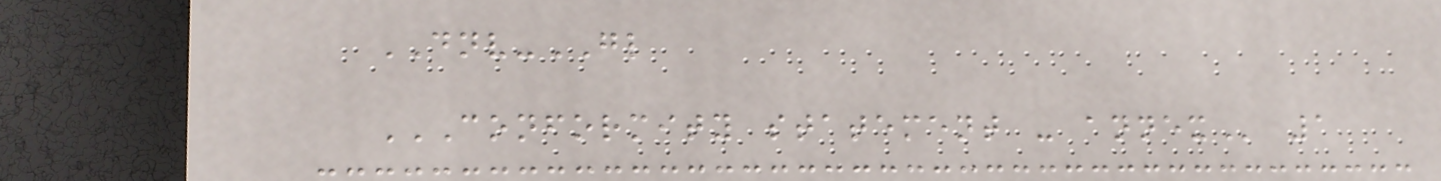DNV-GL
CONFORMITY STATEMENT - ANNEX 1
